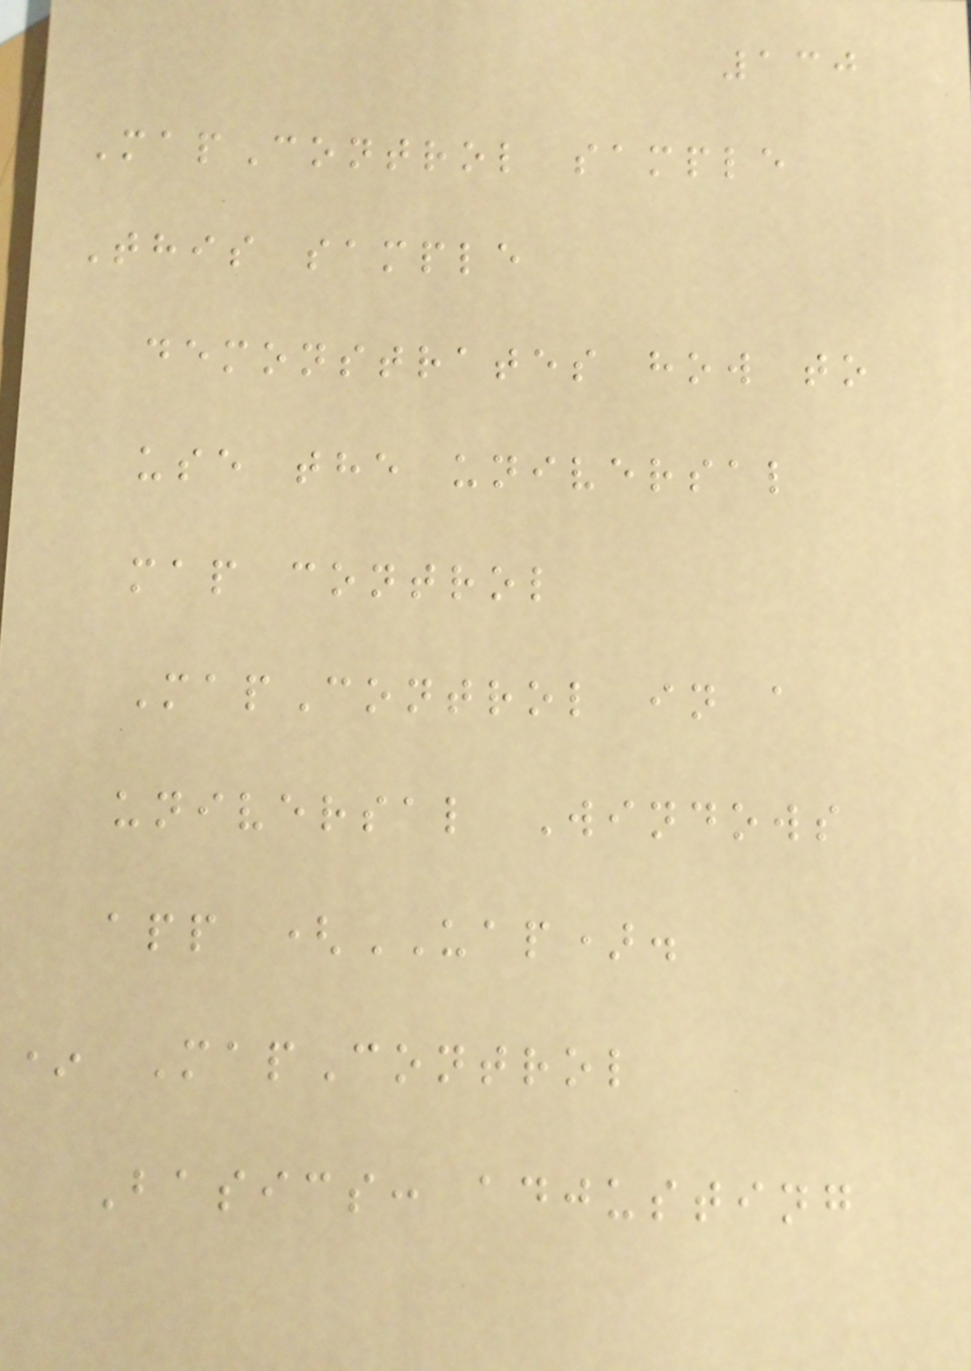130
MapControl sample
This sample
demonstrates how to
use the universal
map control
MapControl in a
universal Windows
app (UAP).
* MapControl
Basics: adjusting
